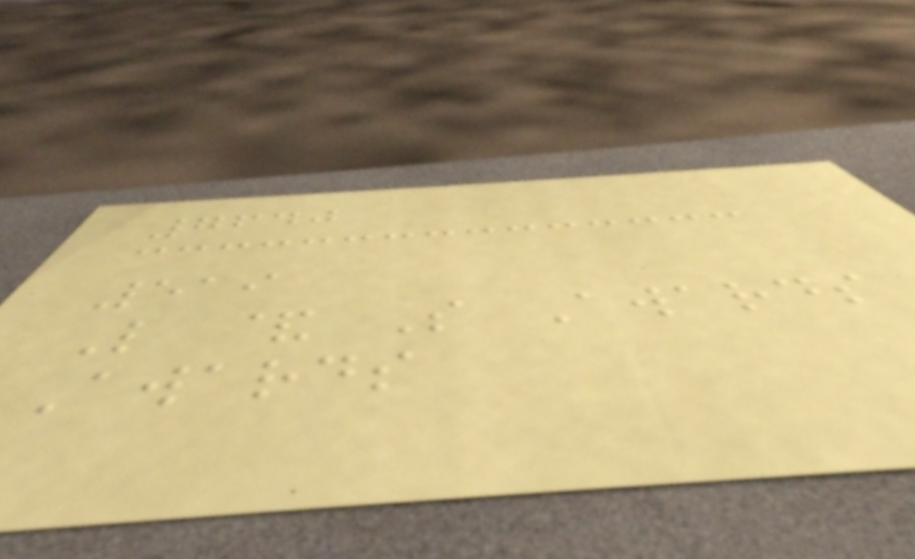7640
519
L & S Awards
Awards
